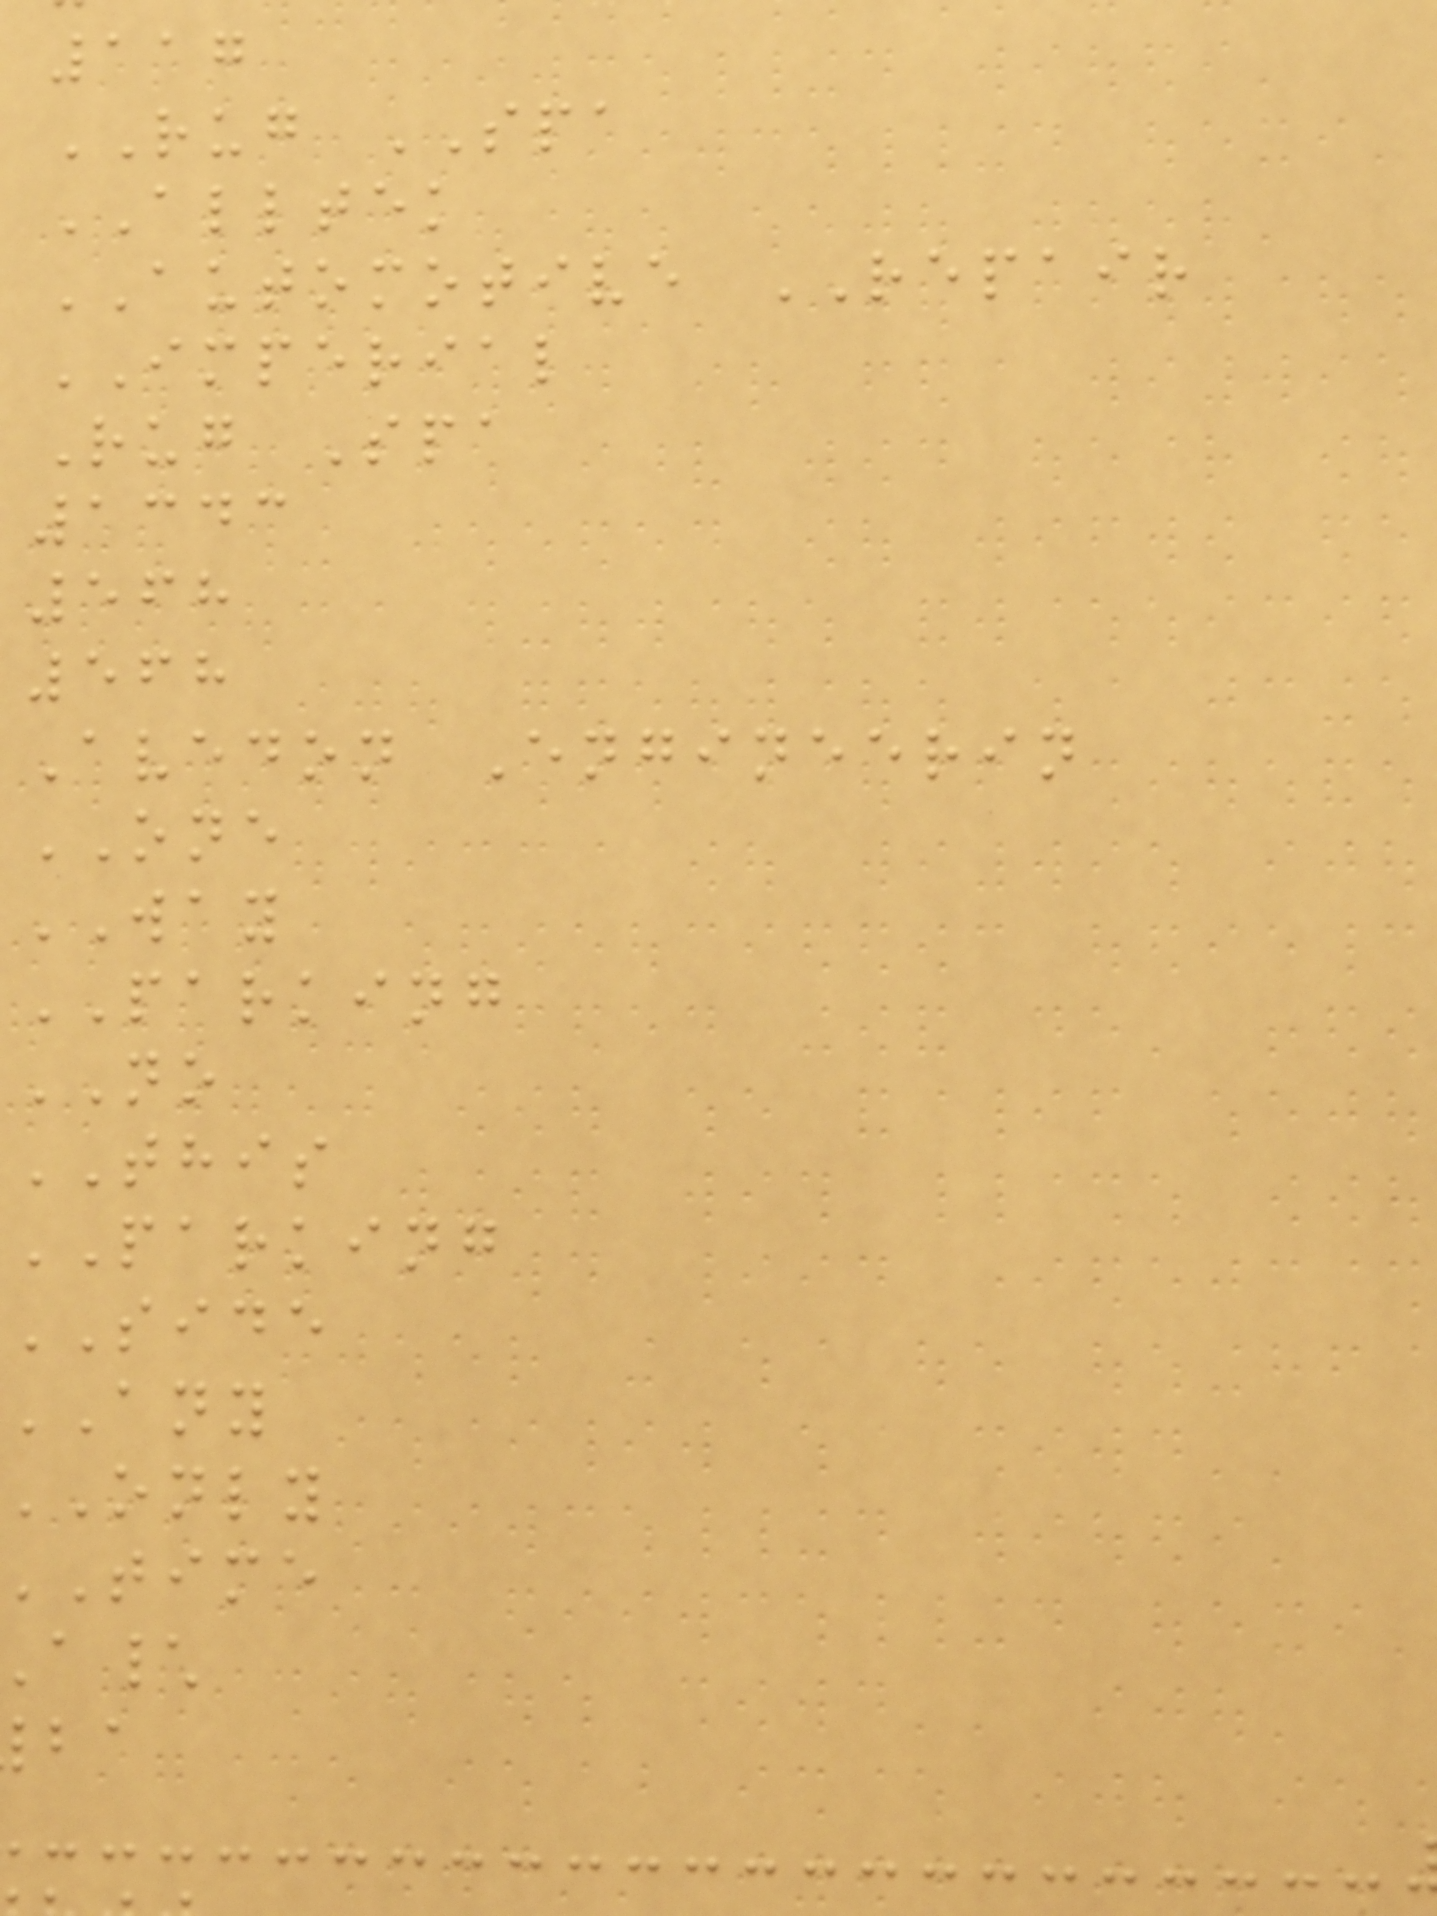117
RUG SPA
ALLTEK
AUTOMOTIVE REPAIR
IMPERIAL
Rug Spa
1343
568
568
Avedon Engineerin
ONE
WAY
PARKING
NO
THIS
PARKING
SIDE
ANY
only
time
